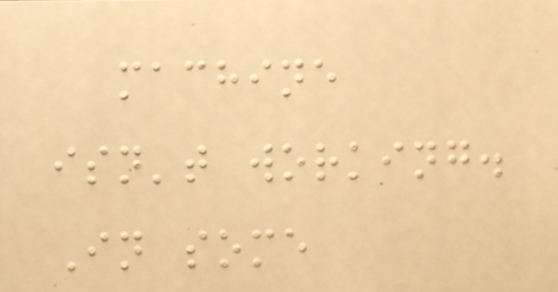machine
isn't working.
In some
